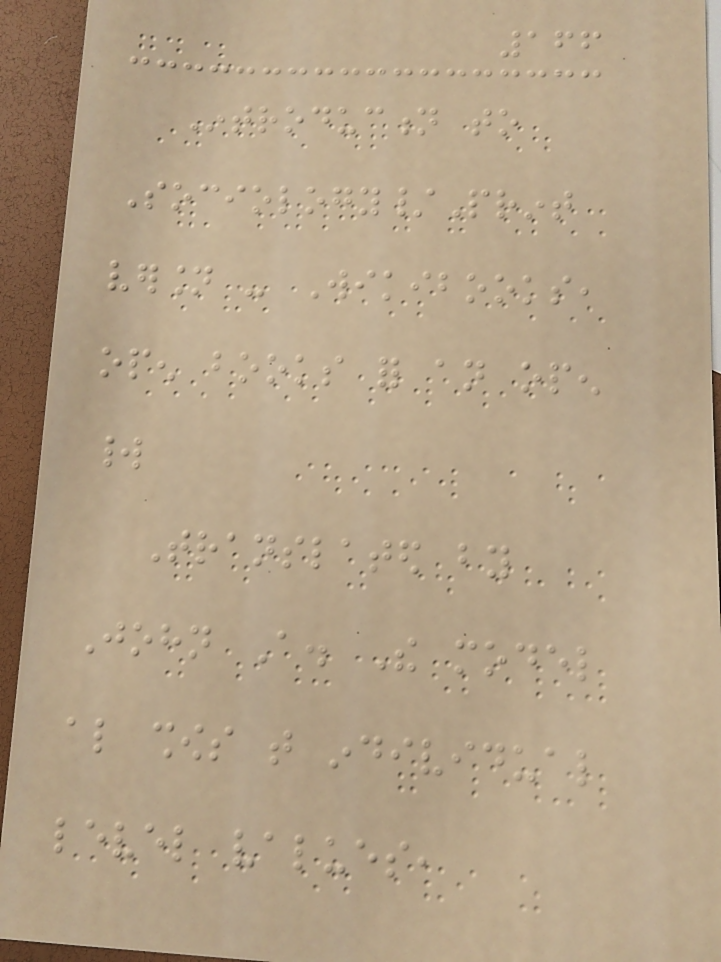166
Introduction to
Sociology/Print
version - Wikibooks,
open books for an open
world
Translated by
John A. The model
also shows that individual
level values,
